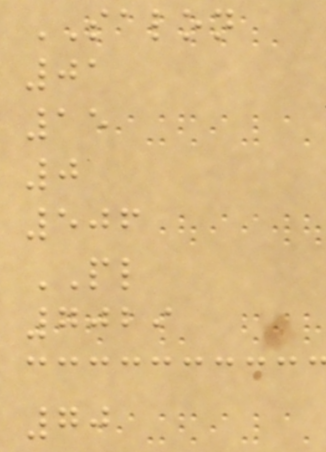SALON
01
15
0
506
PL
7029
70
